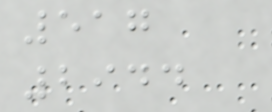517
2944
